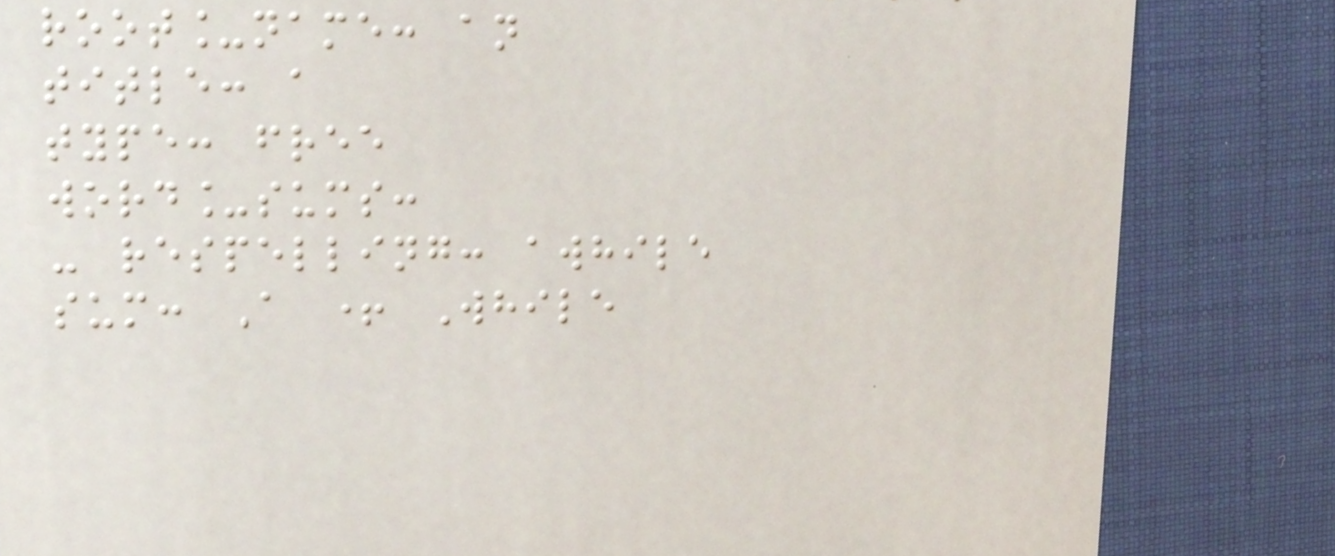root_name: an
title: a
type: free
word_sums:
- respelling: awhile
sum: A + While
